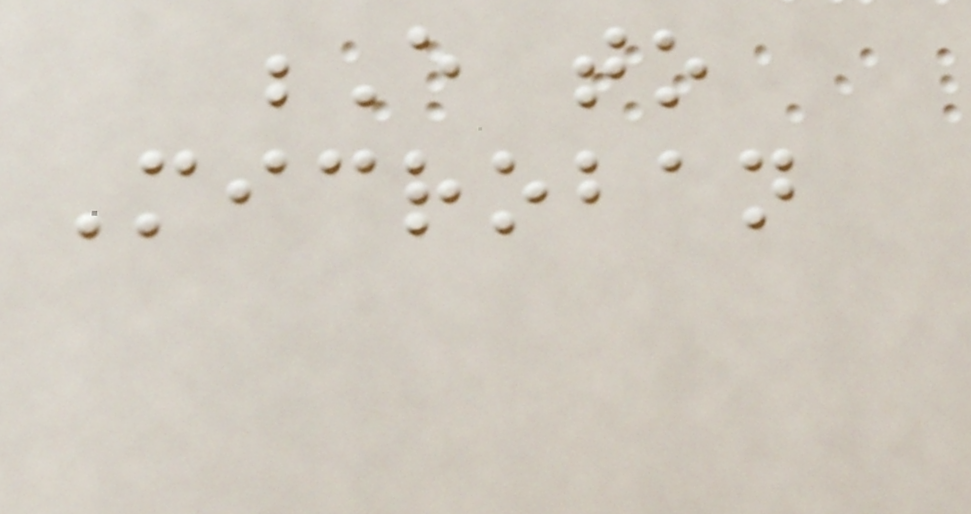E to
Microban
